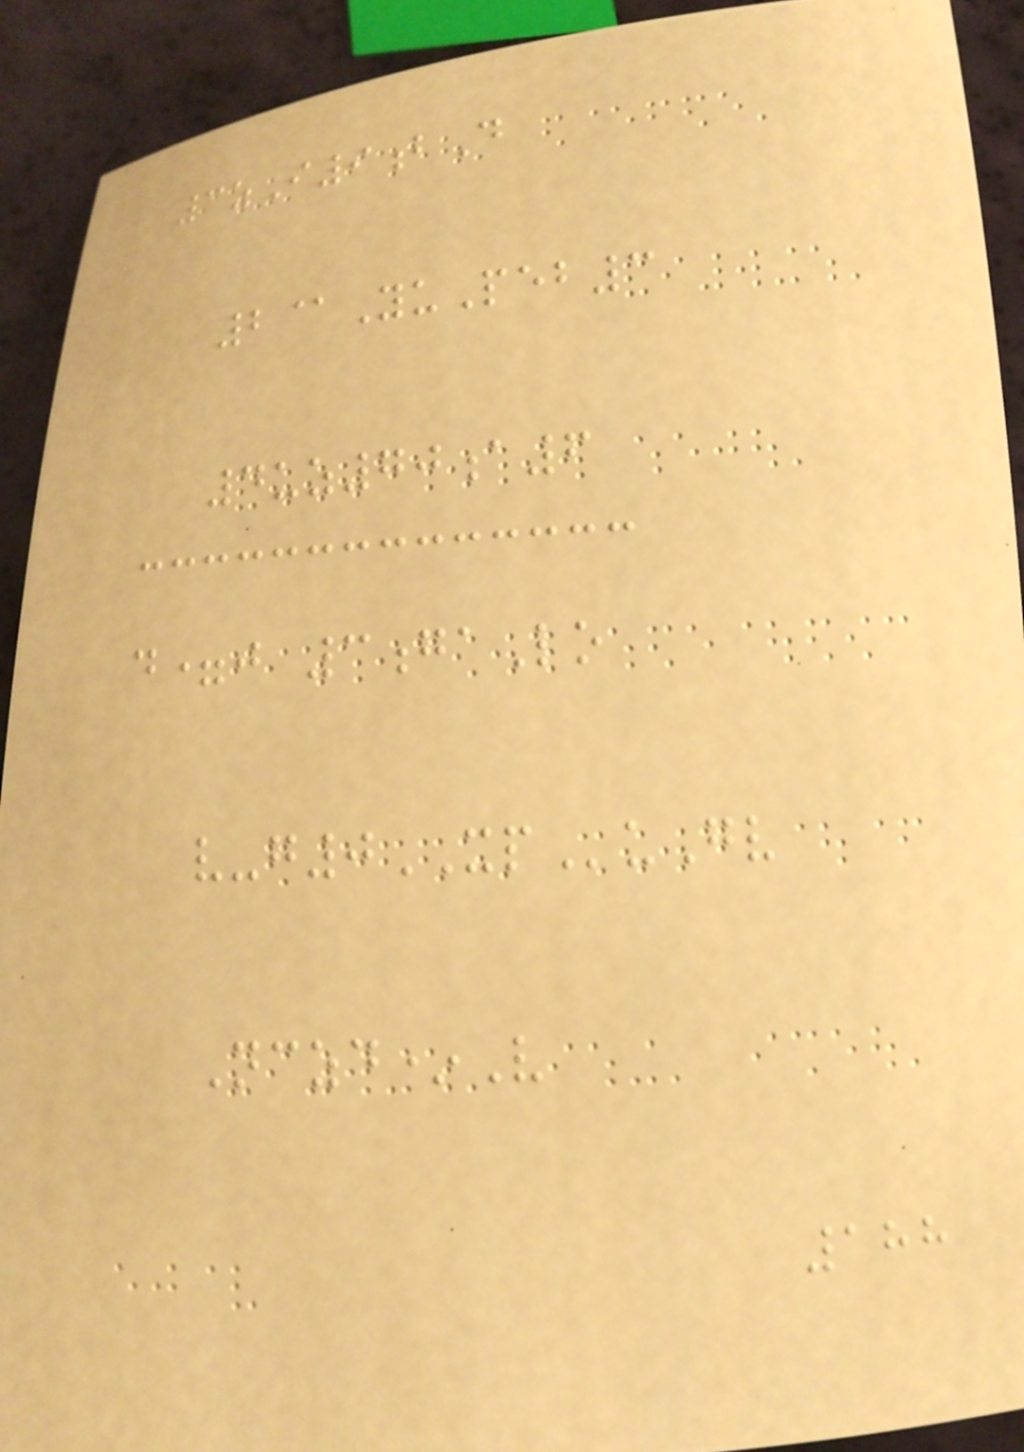3zI9bD
2@YuPeb3
4uz70a6
d=j 3gaLo
v-g0XPuGv
Nczd*V
188
